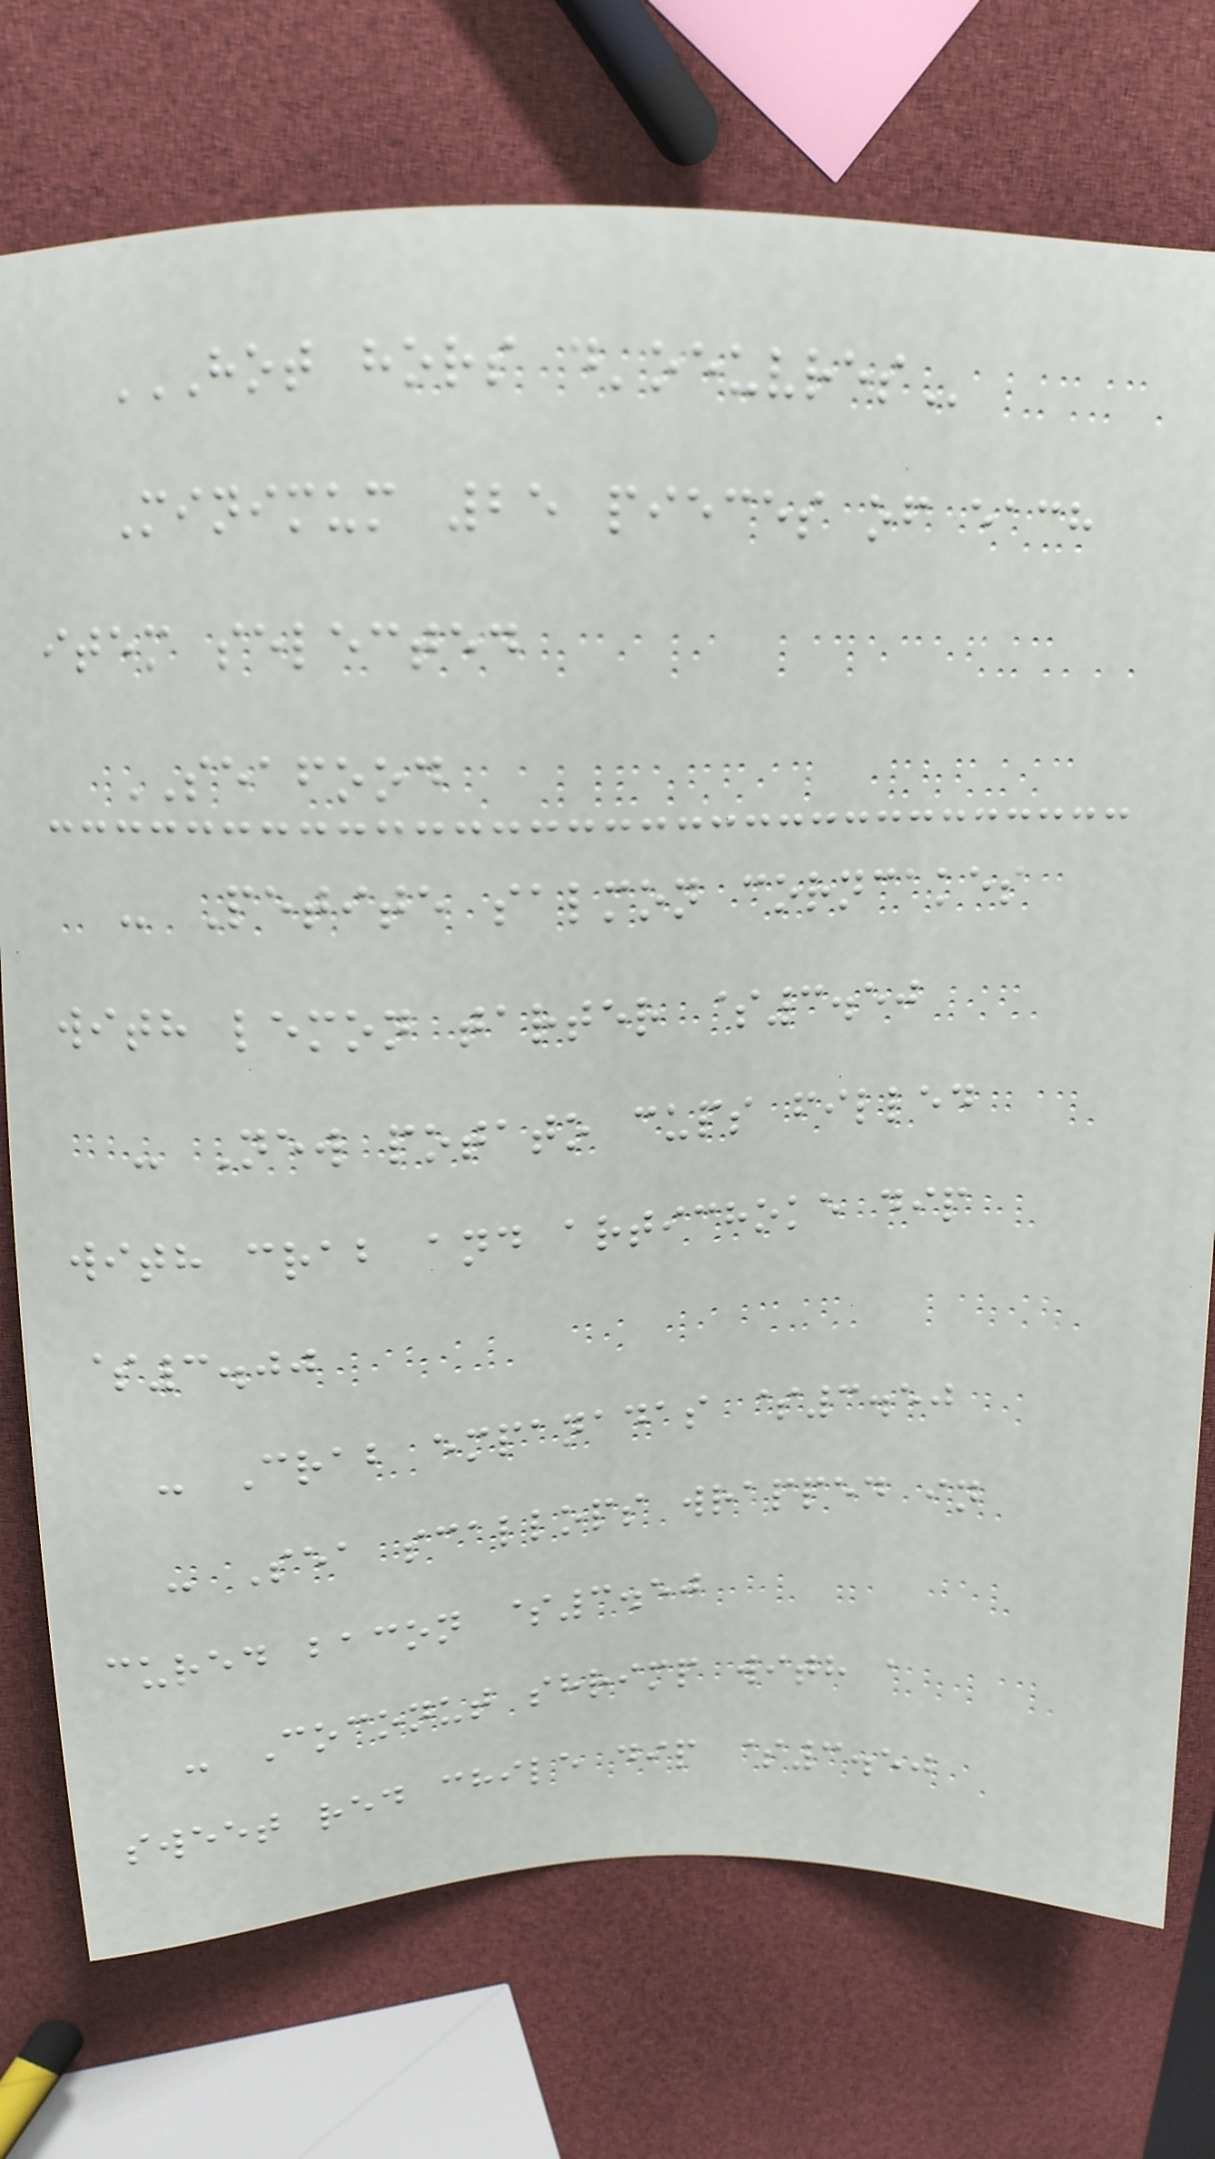HOT HORS D'OEUVRES
Minimum 25 pieces of each
item selected
SEAFOOD
- Petite salmon corncakes
with lemon tarter $3.50
- New potato cups filled
with crab and artichoke dip
$3.00
- Crab empanadas $3.50
- Sea scallops wrapped in
cured bacon $3.50
- Coconut shrimp with a
sweet red chile dip $3.50
